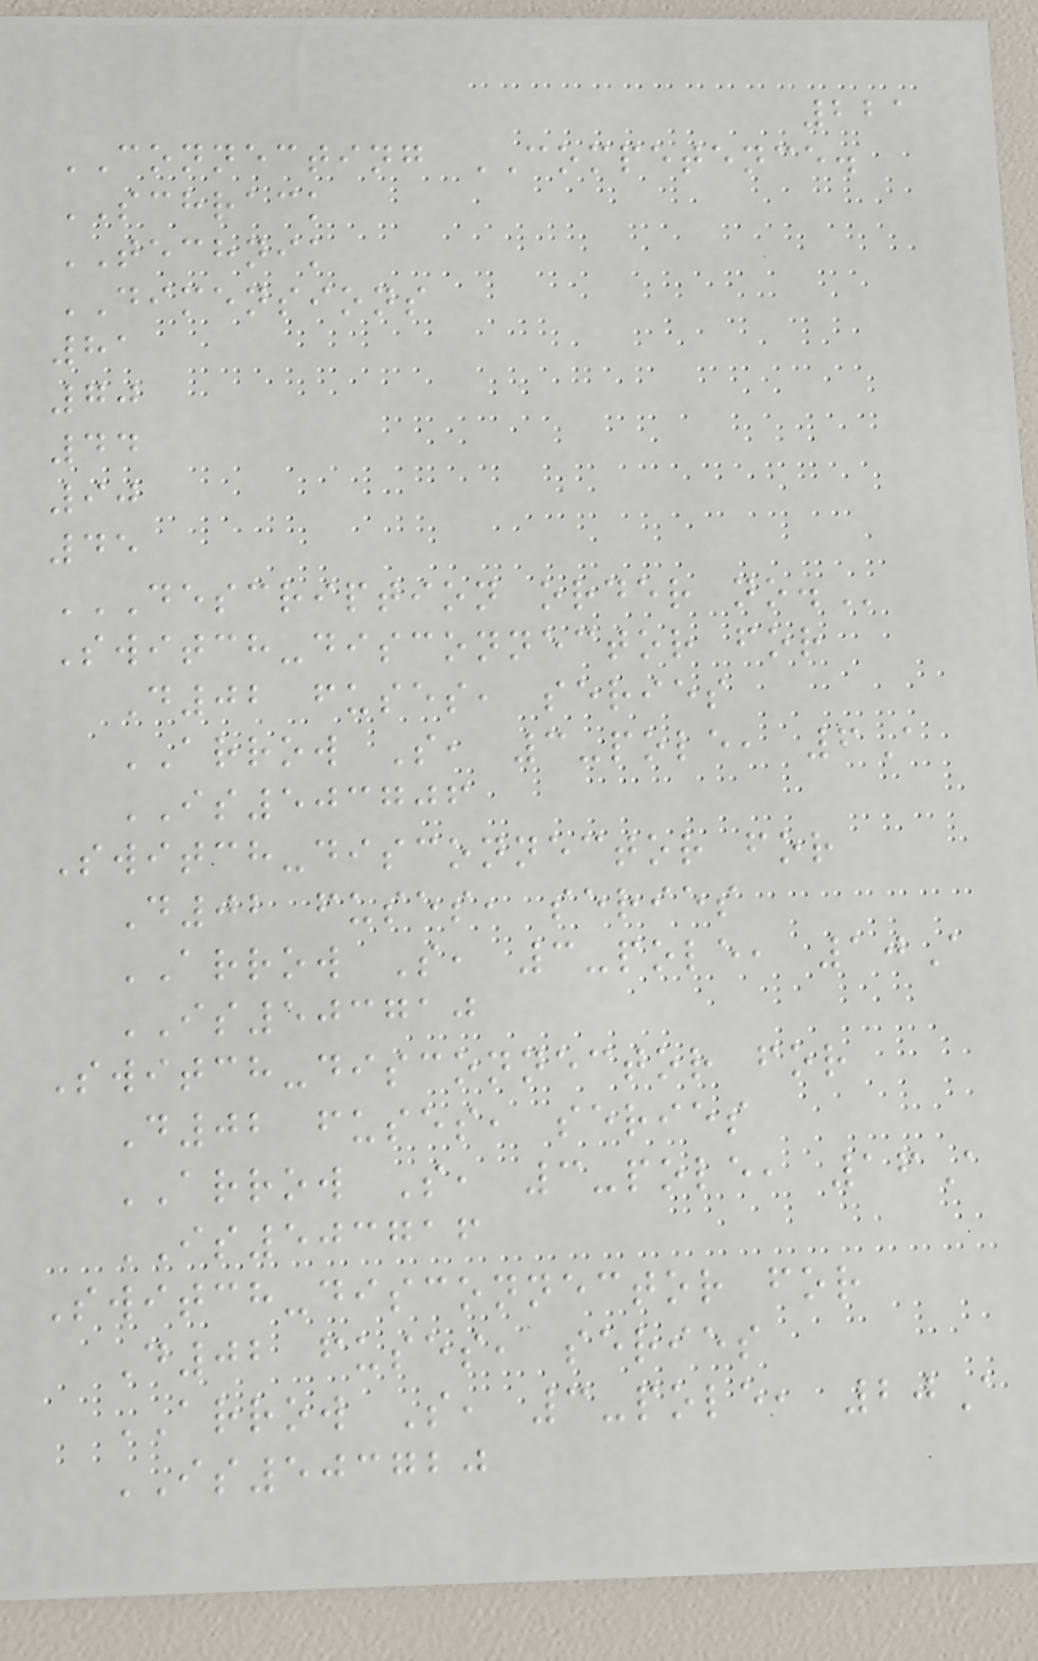221
CONNECTING COMPETENCE.
SCHRACK
TECHNIK
DIMENSIONS
81
70
44
90
45
DESCRIPTION ORDER NO.
Switch-disconnector for
D02 fuses, series
ARROW S, 3-pole, 6A
IS503706
Switch-disconnector for
D02 fuses, series
ARROW S, 3-pole, 10A
IS503710
Switch-disconnector for
D02 fuses, series
ARROW S, 3-pole, 16A
IS503716
Switch-disconnector for
D02 fuses, series
ARROW S, 3-pole, 20A
IS503720
